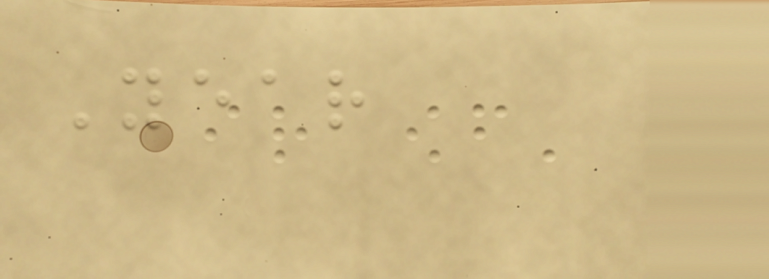Year
